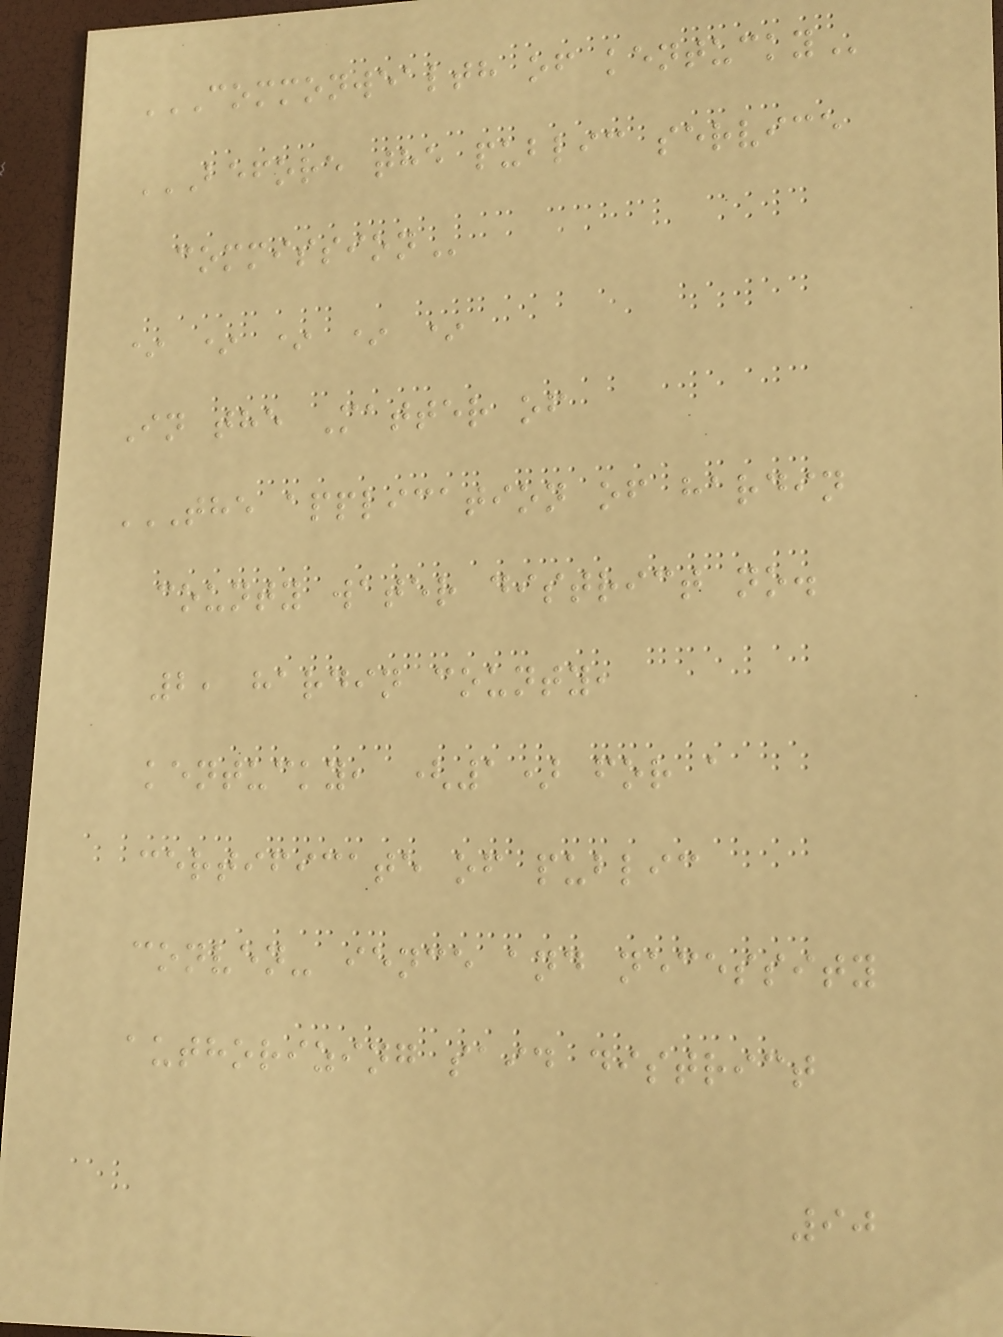COMMONWEALTH OF KENTUCKY
BEFORE THE PUBLIC SERVICE
COMMISSION
* * * * *
In the Matter of
THE APPLICATION OF HARDIN
COUNTY WATER DISTRICT NO.
2, HARDIN COUNTY,
KENTUCKY, (1) FOR A
CERTIFICATE OF PUBLIC
CONVEN- IENCE AND NECESSITY
AUTHORIZING SAID DISTRICT
90
